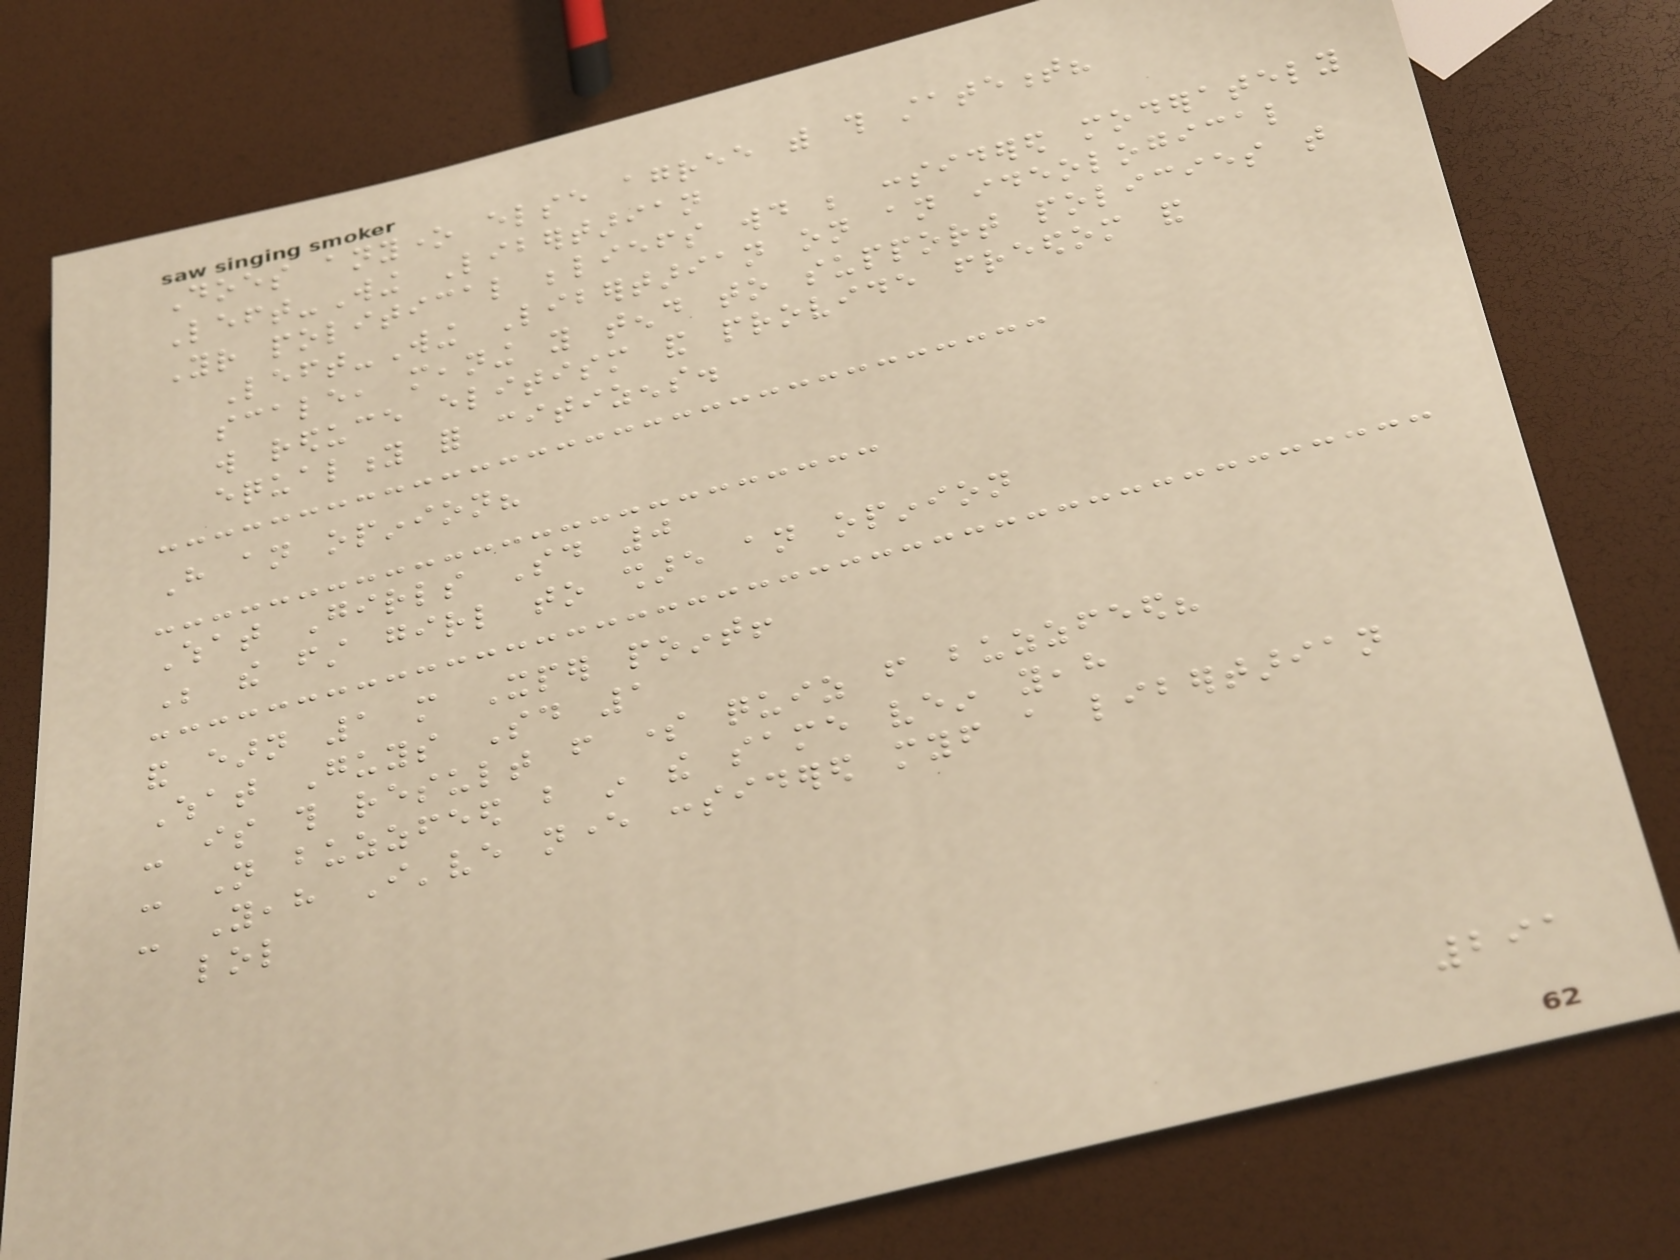Does anyone else agree with this statement?
Left-Wing Libertarian
Your political beliefs would be considered moderately
Left-Wing Libertarian on an ideological
scale, meaning you tend to support policies that
will reduce elitism and provide freedom and
equality for citizens.
Have an opinion?
What Girls Said 0
Be the first girl to share an opinion
and earn 1 more Xper point!
What Guys Said 1
- is this result from some quiz from buzzfeed?
- Not buzzfeed but in the same vein yeah
- Yeah I've never considered myself a libertarian
lol
291
